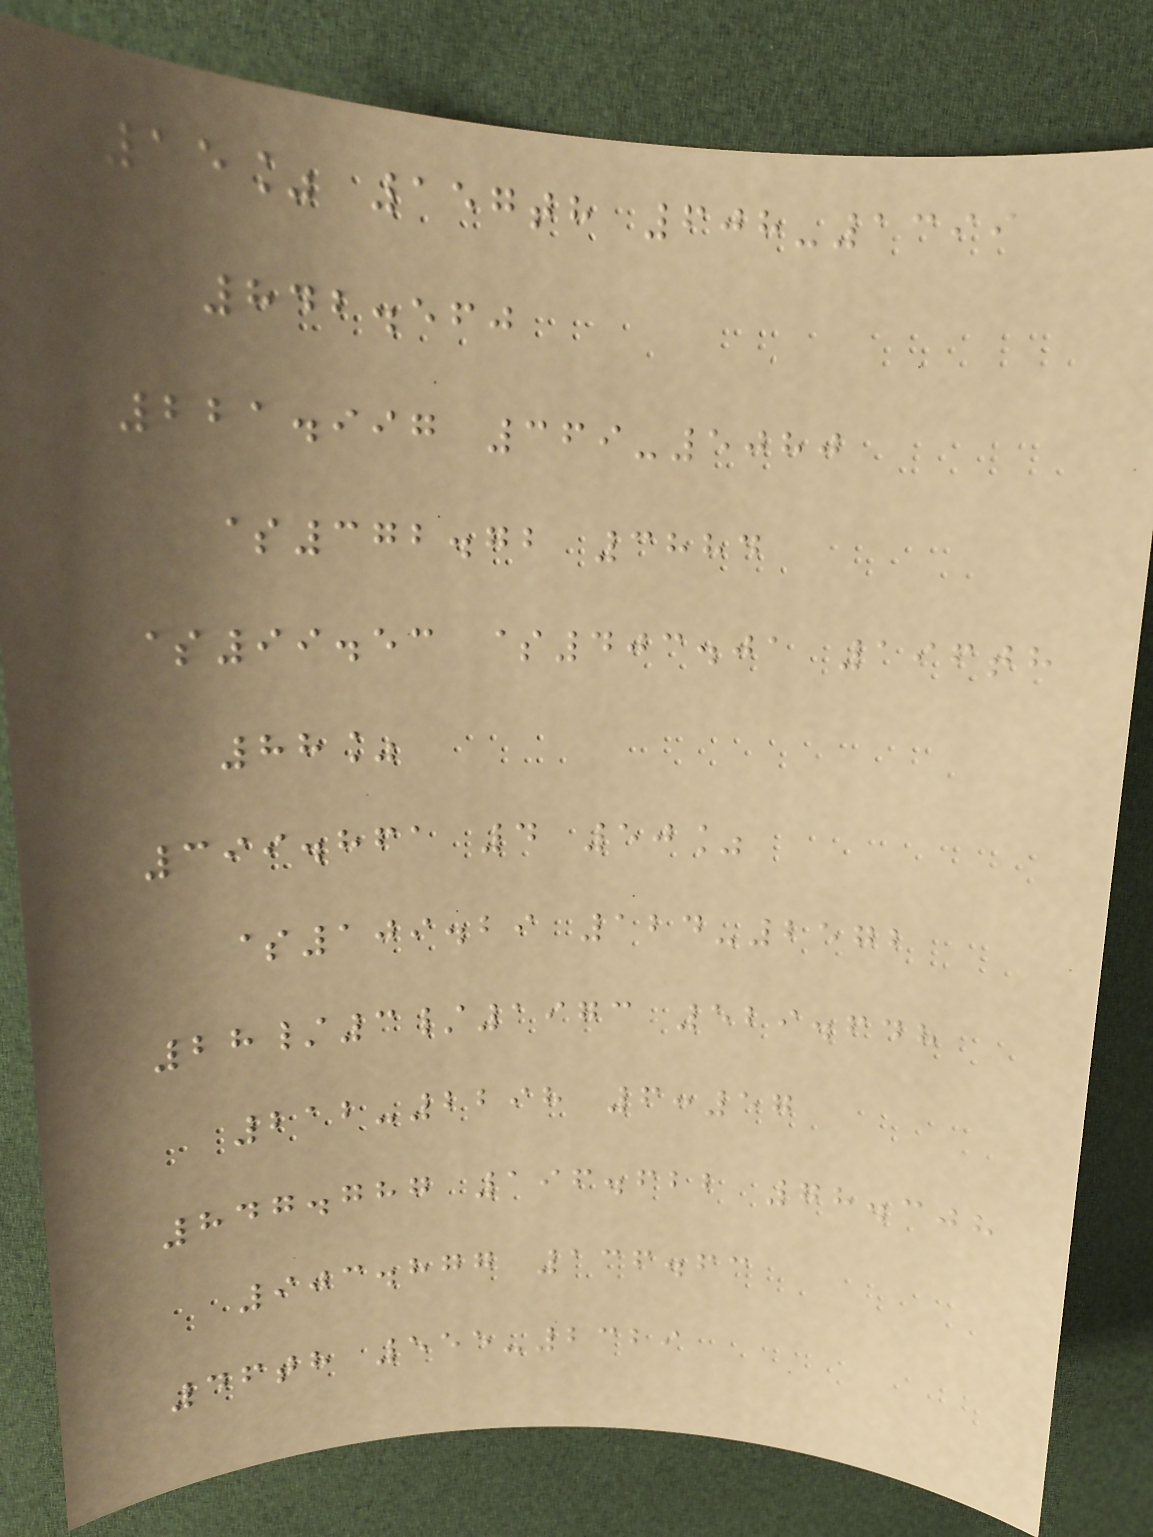15% 157th 608-1399
842.560
221.997 369-5080
$372.72 3884
$99.53 $403.01 196th
88%
399.861 4 50%
$109.29 124-2572
28/3/1973 529.648
212-2298 6:57
847.787 196.622 78.308
903.877 136.63
46th 555-2329
